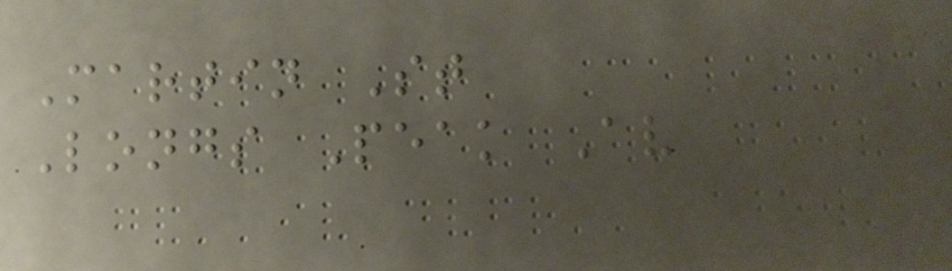Martin St
Longs Peak Av
